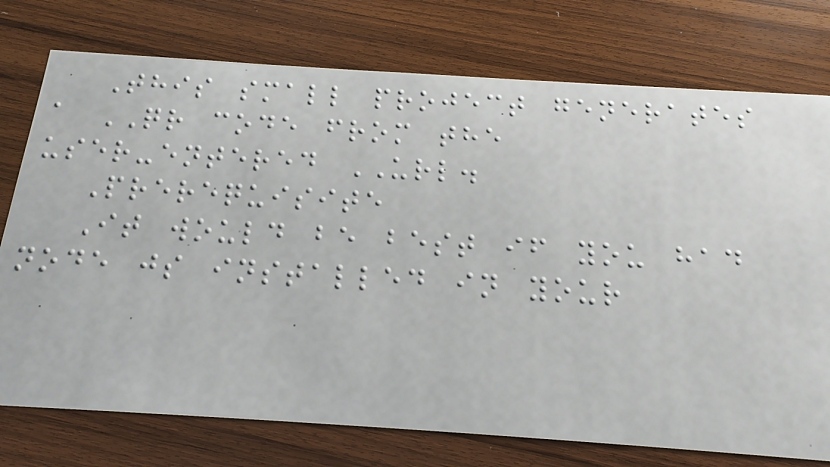This small project generates
a QR code from the
user-entered URL.
Prerequisite
It would be best if you had
node js installed in your
